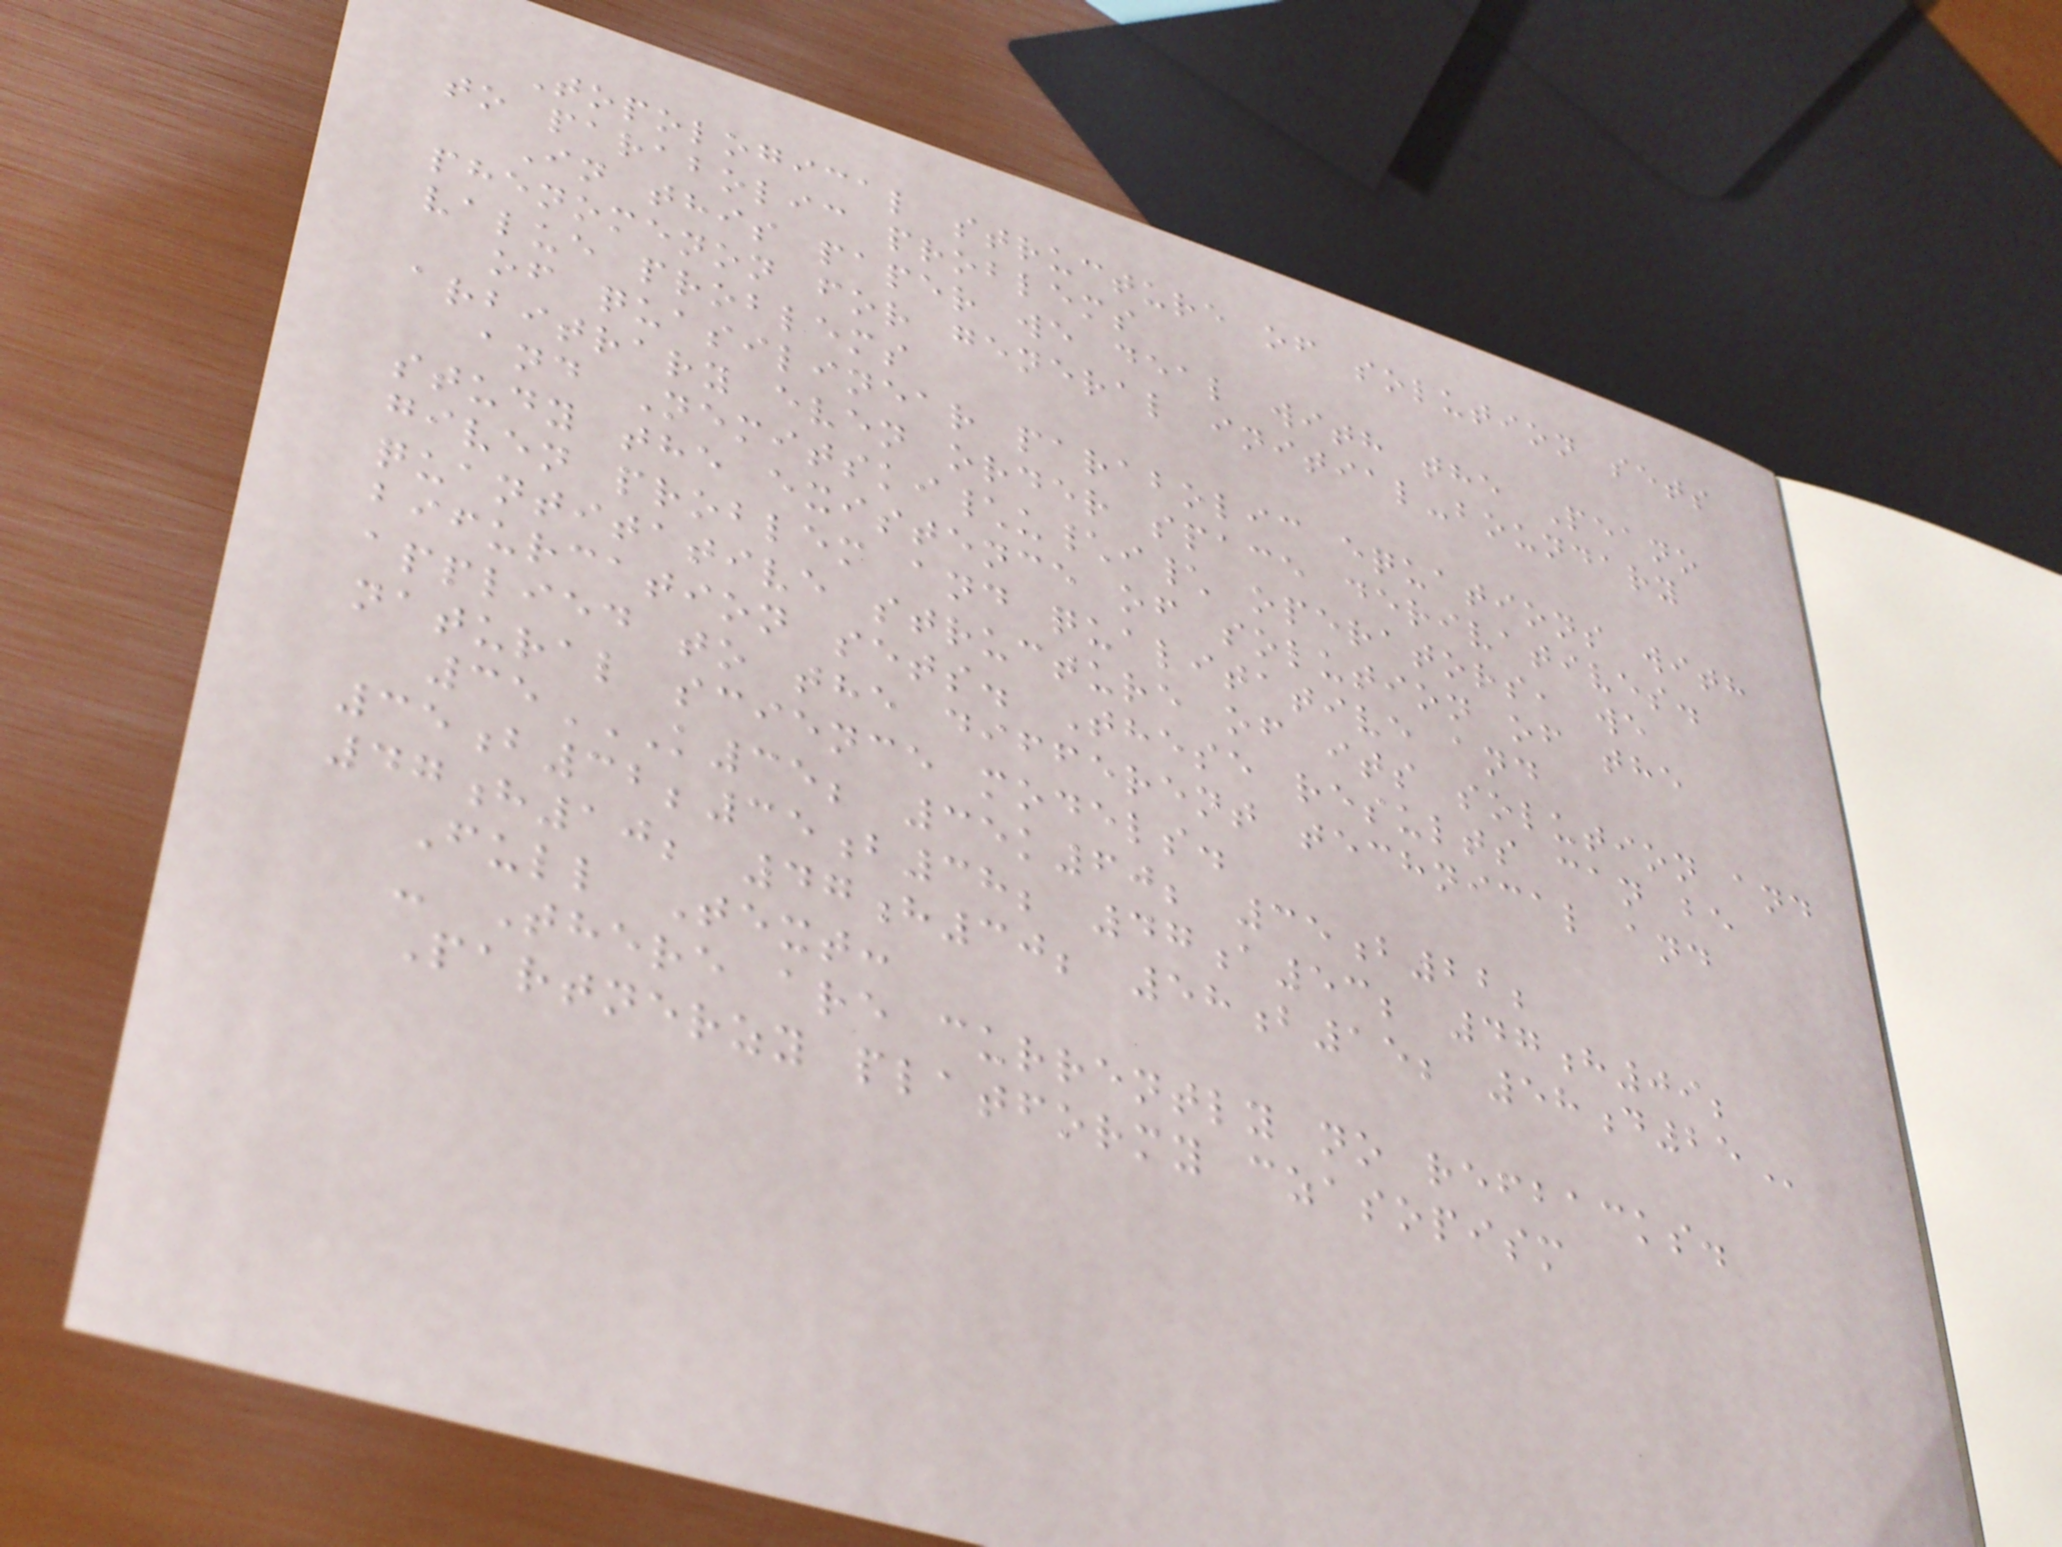Topological structure of solution sets
to parabolic problems
In this paper we deal with the Peano
phenomenon for general initial-boundary
value problems
of quasilinear parabolic equations with
arbitrary even order space derivatives.
and Nemitski\u\i\ operators, we
study the existence of solution of the
given problem and qualitative and
quantitative structure of its solution and
bifurcation sets. These results can be
applied to the different technical and
natural science models.
35K35; 35K60; 35B22;
35B32;35B38; 47A53; 47H09;
47H10; 47H30; 58B15; 58D25
Full Text:
- There are currently no refbacks.
Partnerzy platformy czasopism
